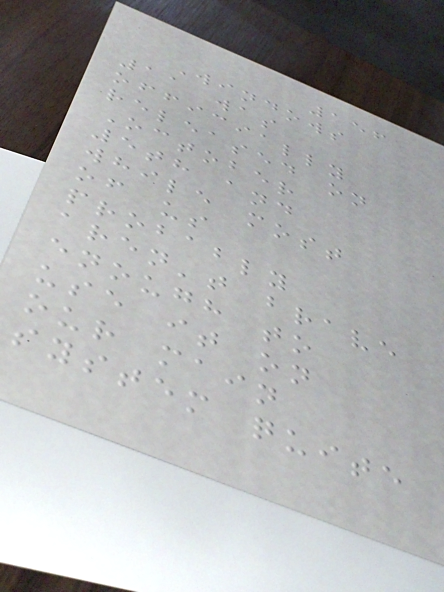156
Windows
11 was
officially
released on
October
5th and
while most
of us
probably
aren't brave
enough to
use it on
our main
system quite
